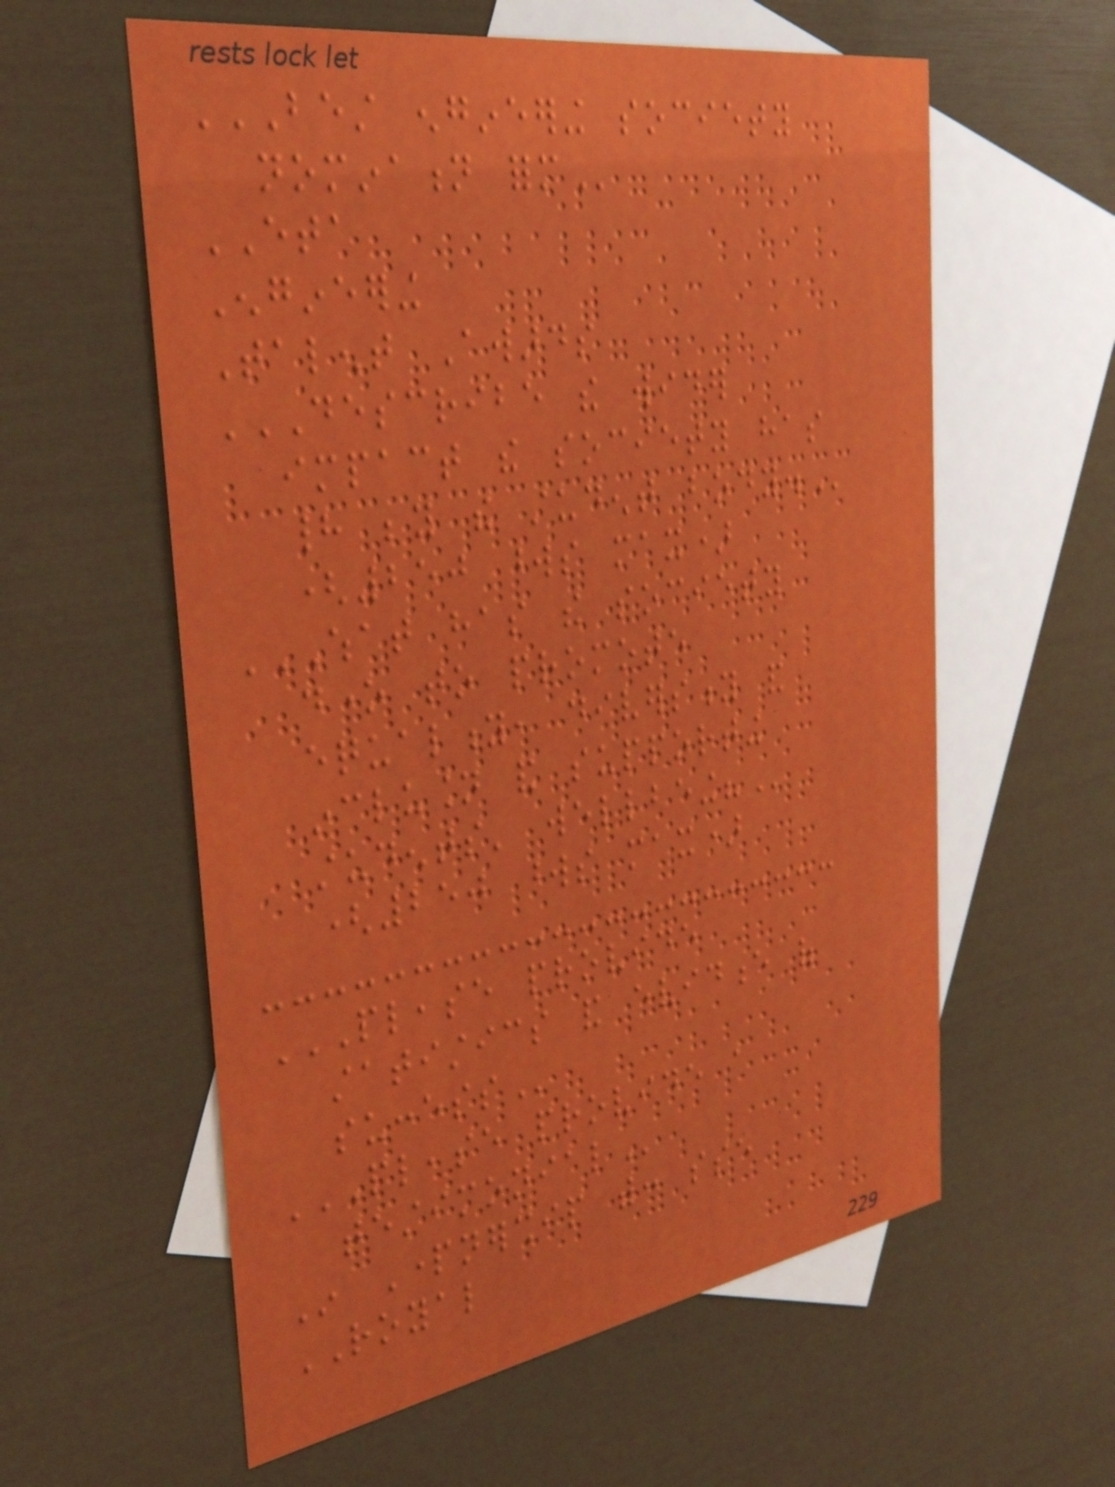BEST ENGINEERING SOCIETY
NOMINATION FORM
ETA
Engineering
Talent Awards
DESCRIBE THE WIDER
IMPACT THE SOCIETY HAS
HAD BEYOND THE STUDENT BODY.
(250 words max)
WHAT HAS THE SOCIETY
DONE TO PROMOTE
EQUALITY, DIVERSITY AND
INCLUSION AND SUPPORTING
STUDENTS' WELLBEING?
(250 words max)
PLEASE PROVIDE
STATISTICS AND EVIDENCE OF
SUCCESS
PLEASE PROVIDE A
TESTIMONIAL
In Partnership with: sse
ROYAL
